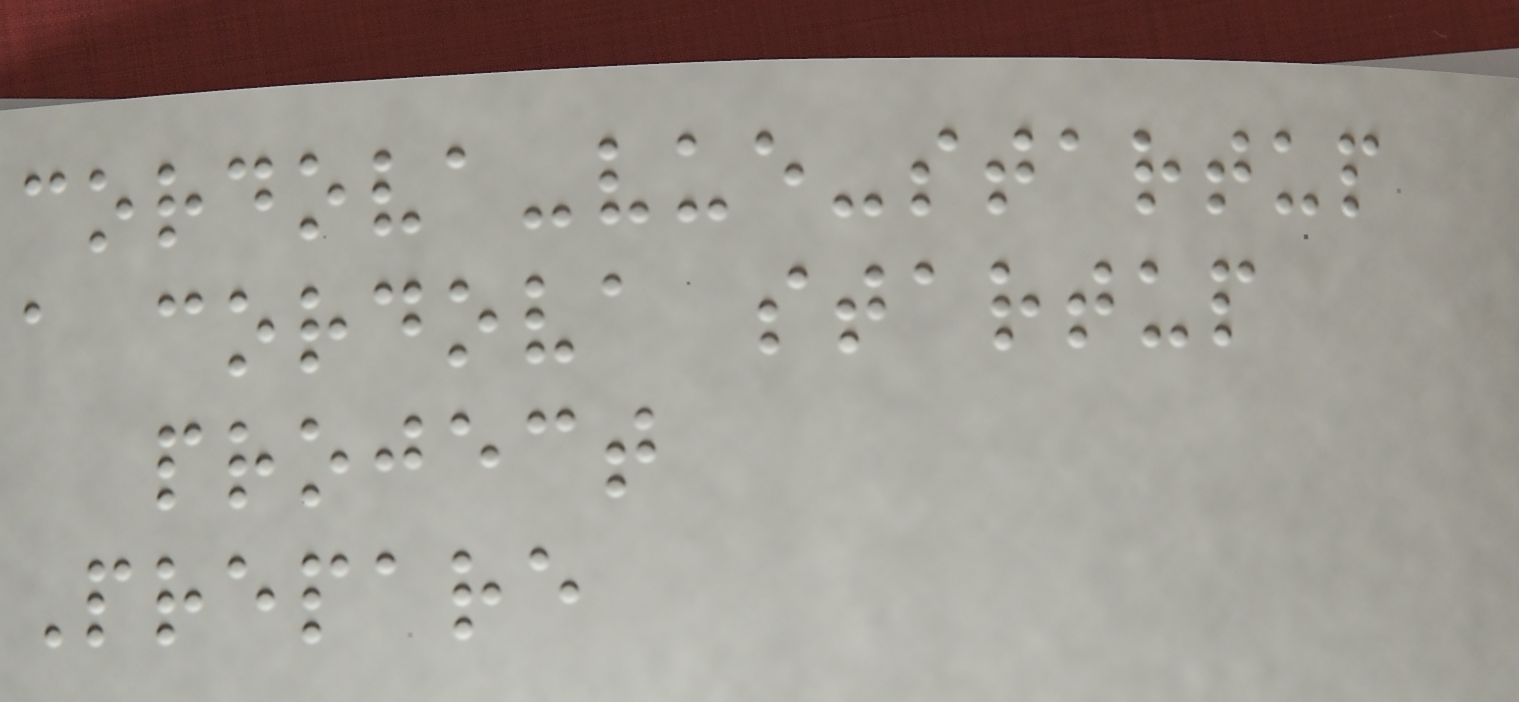cordova-vue-startup
a cordova startup
project
Prepare
